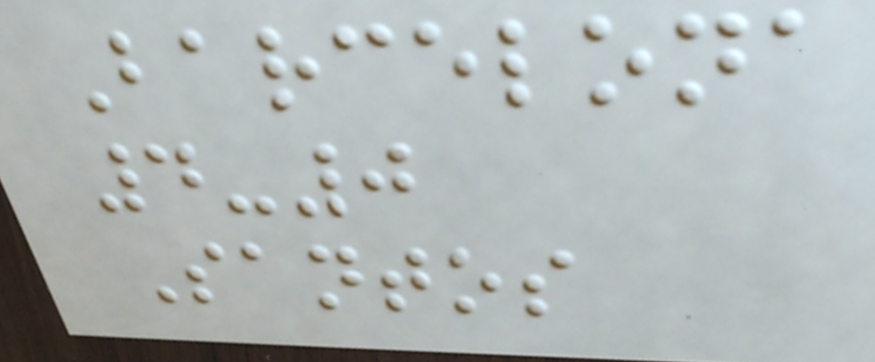Barcelona
4-0
Santos
